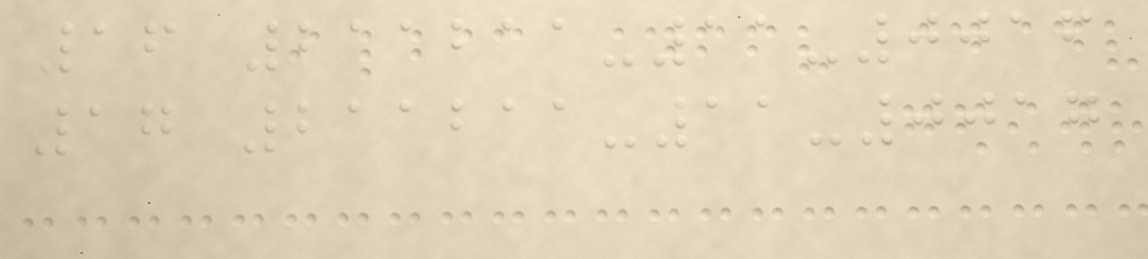16 211211-11-0016
17 211211-11-0017
